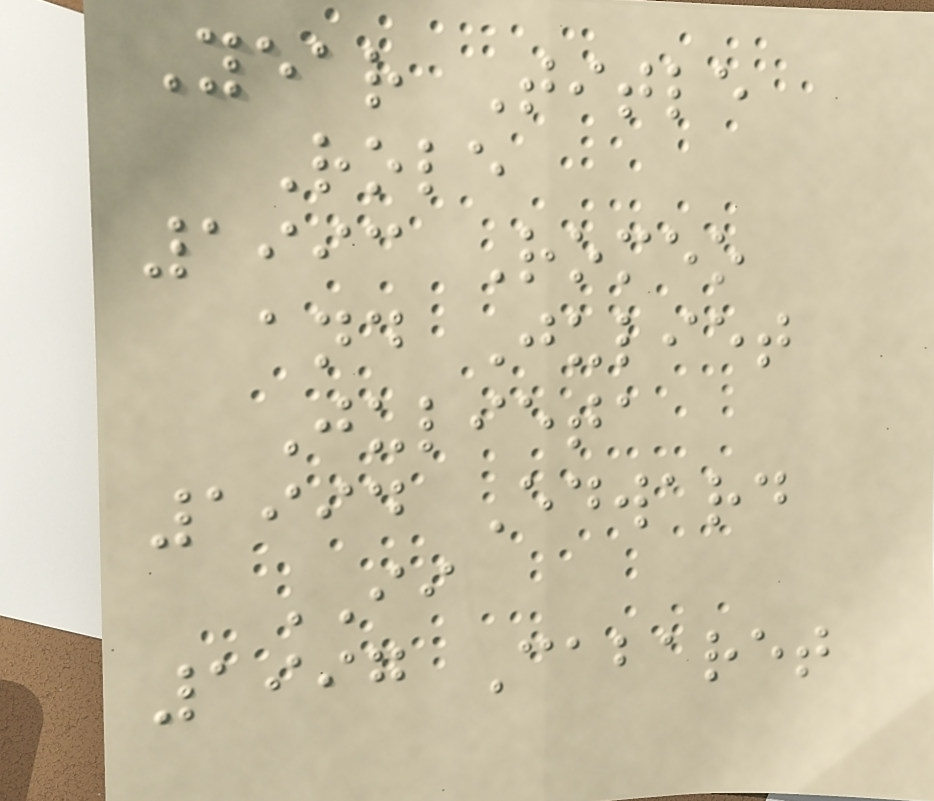Year Title
Role
1993 Romeo
and Juliet
Julieta
1994 Edward
II
1997 Cabaret
